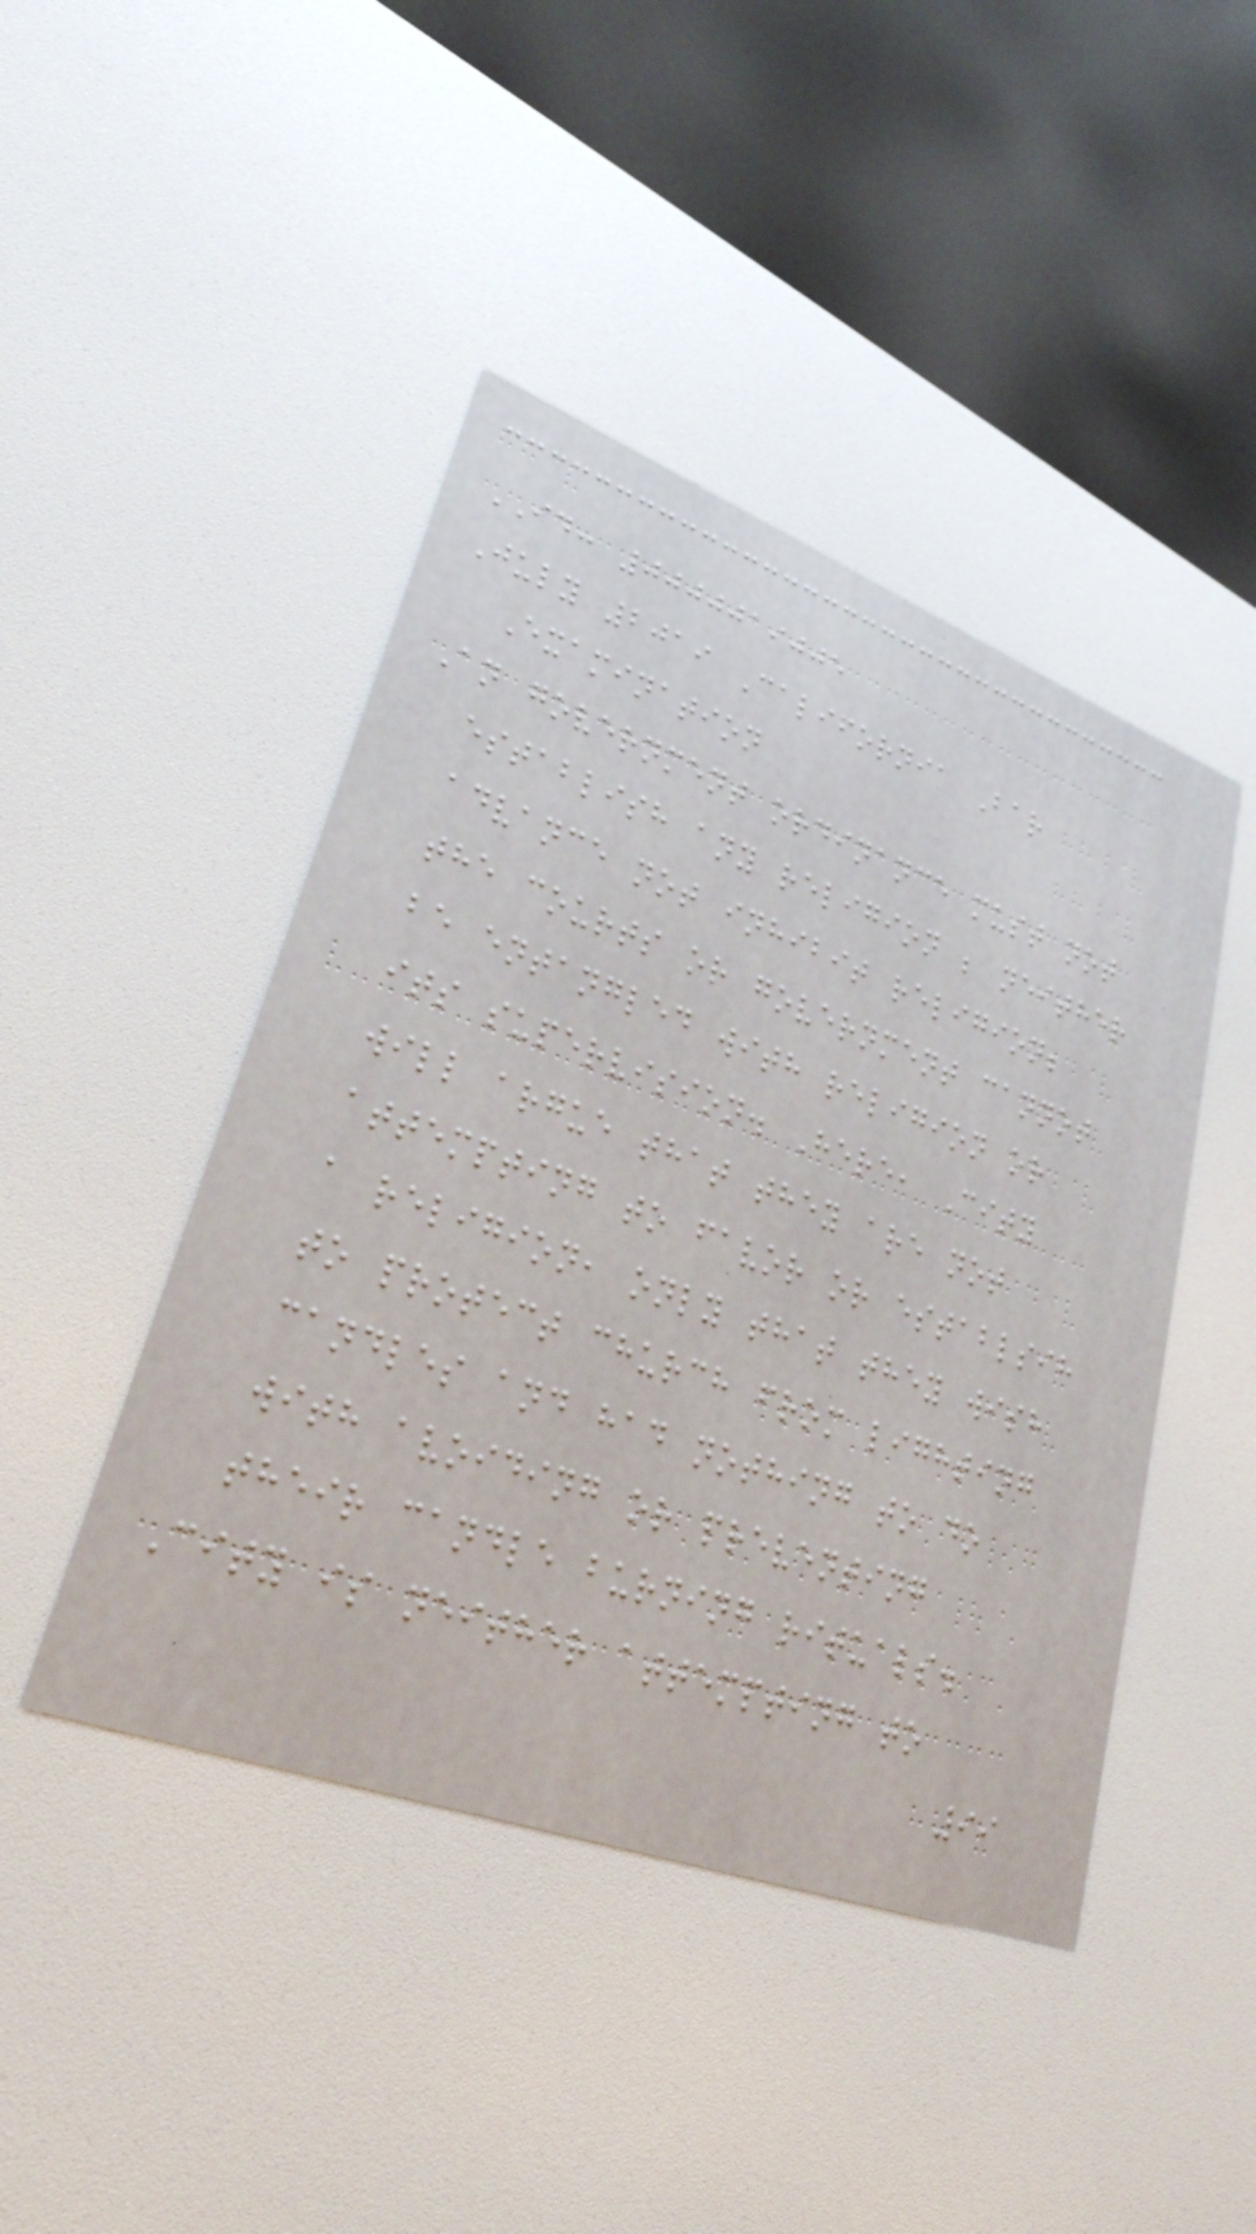ID: 0000019005
July 2019 California Bar
Examination
An government ordinance must not
establish any religion ; neither
advance not inhibit religion;
the courts or government cannot
be entangled with religion or
its supervision. Here, City
will argue that they are not
attempting to favor or establsih
a religion, only that they wish
to protect church from lighting
candles and had nothing to do
with avoiding or preventing
their candle burning rituals.
City is neither attempting to
99
